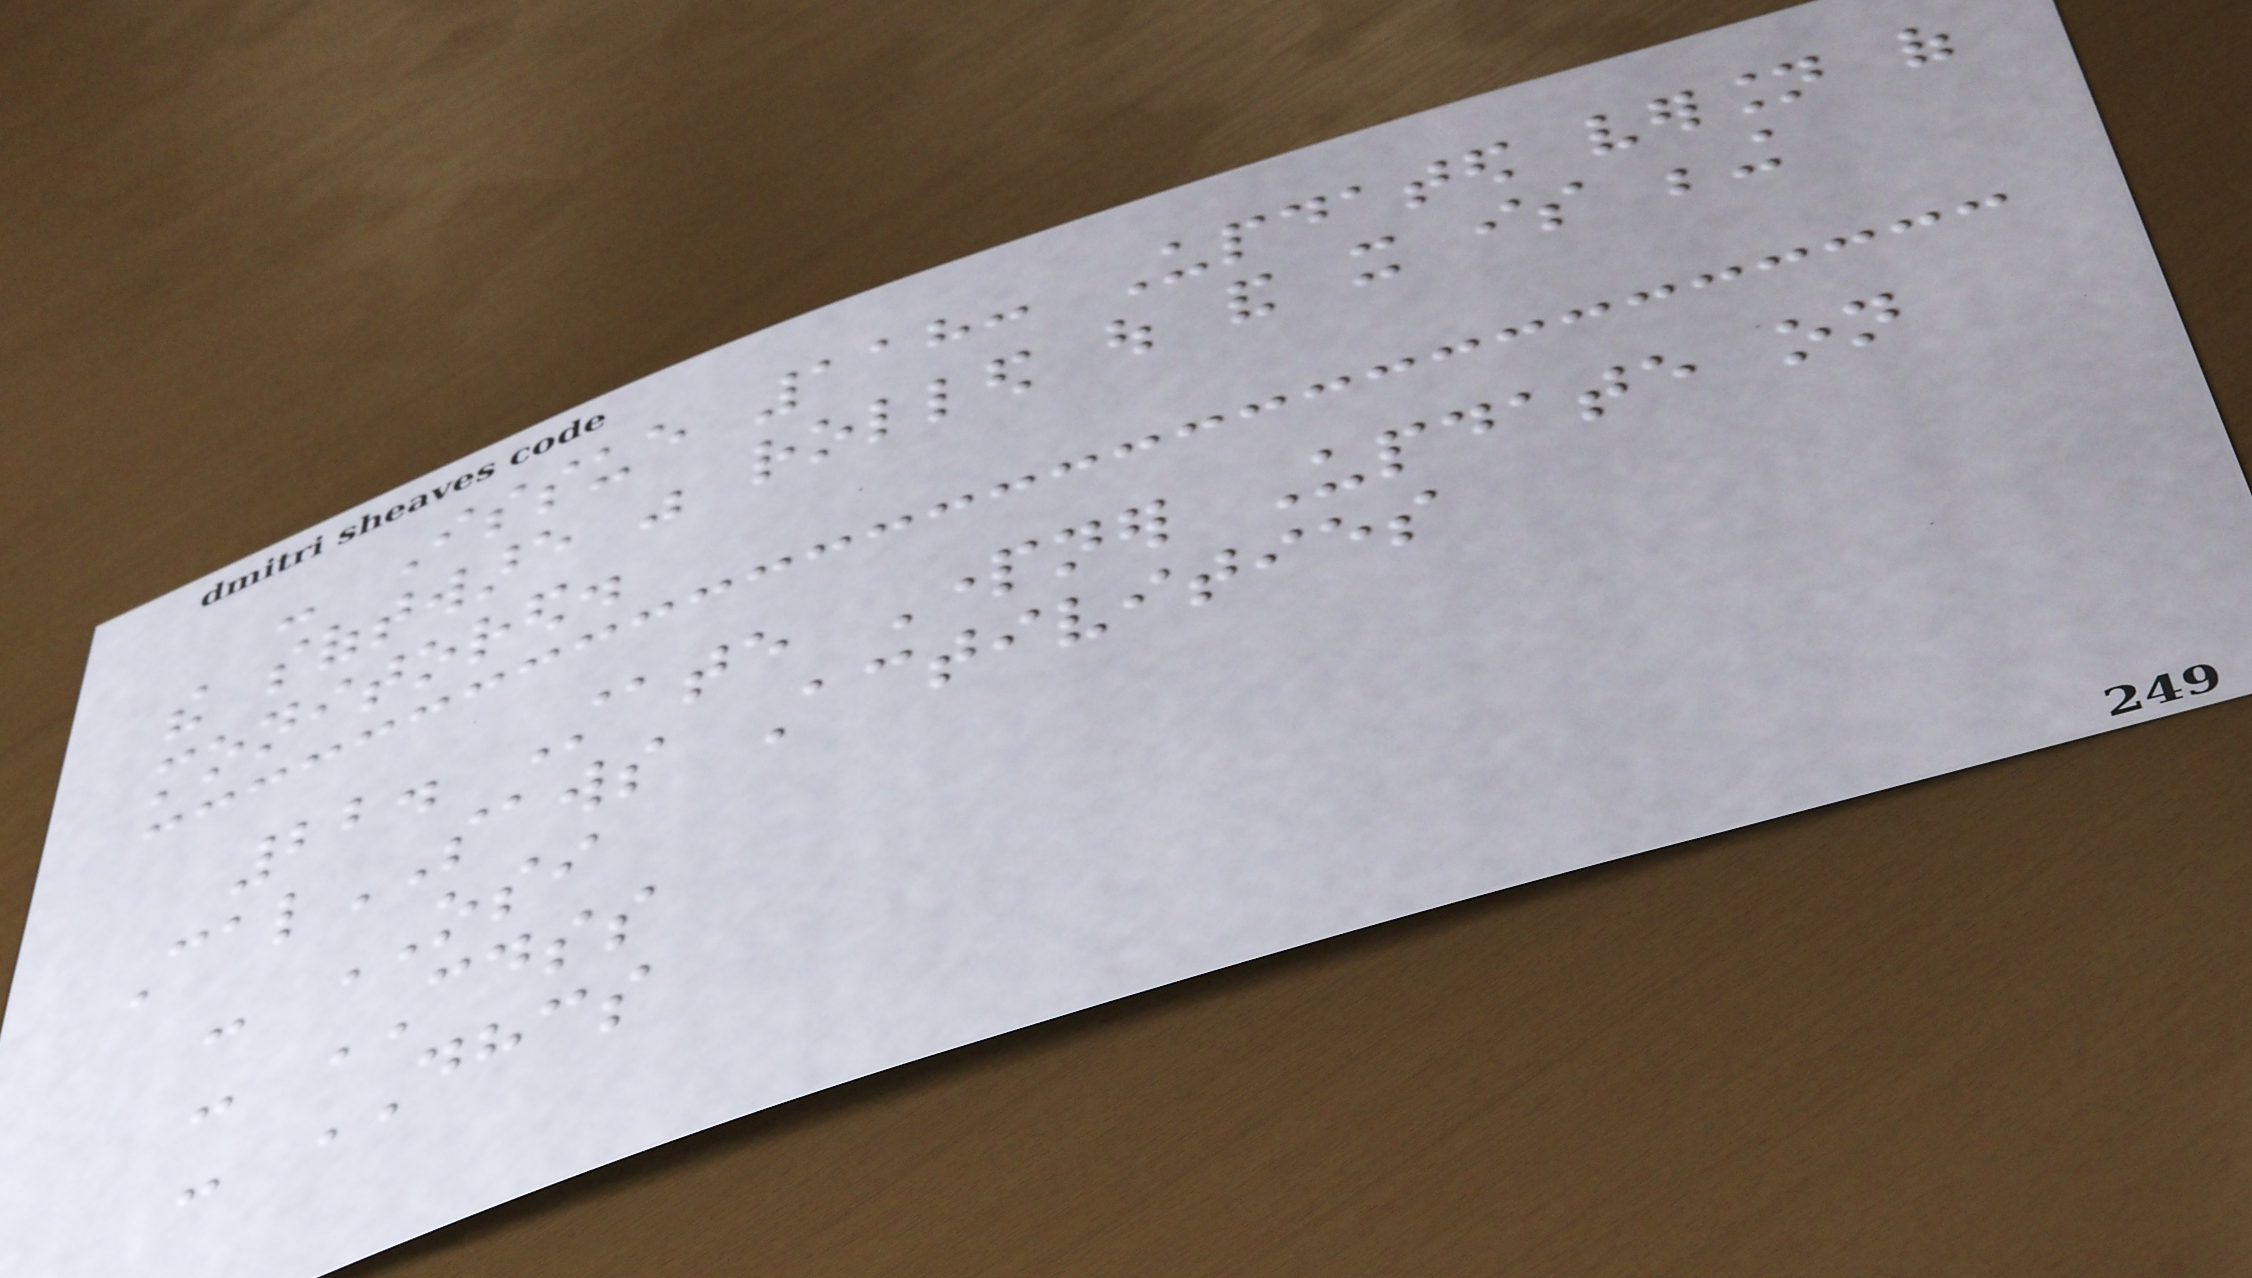- Issue 118: Updated version of
the software was rolled out and it is being
monitored.
22. State Partner Update on
CalSAWS Activities
- OSI
- CDSS
- DHCS
